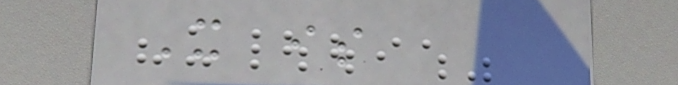It is
